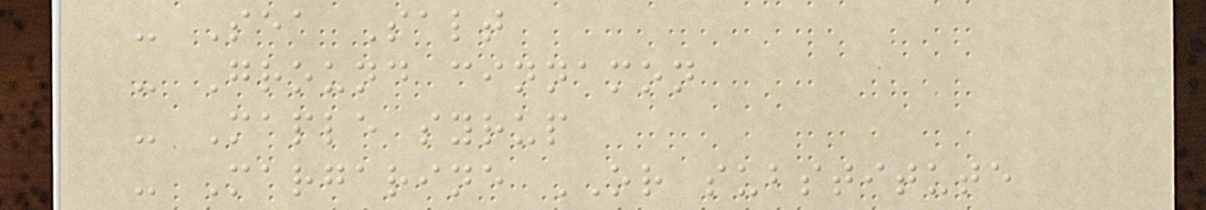- Sea Salt
- Ground cinnamon
- Maple syrup
- Margarine OR substitute
